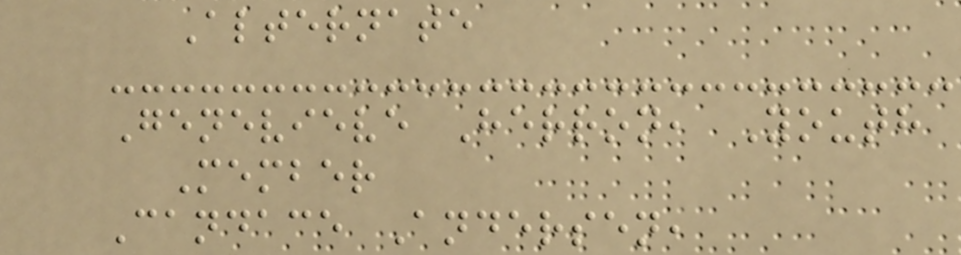Alternate
Genevieve Herron, Youth
Member
Candace Andersen,
